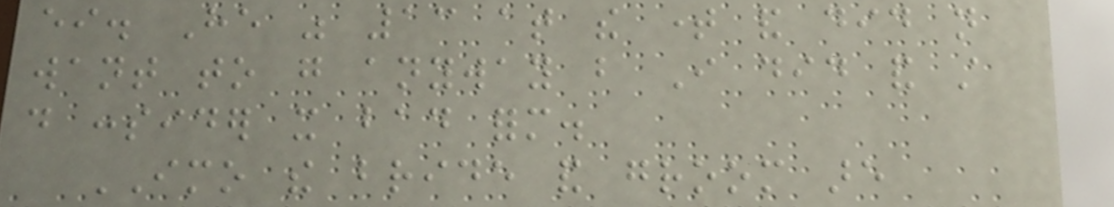either. He was 13 at the time and did not
want to go anyway but I did and still
do consider it bad form.
IMO the bride and groom are
